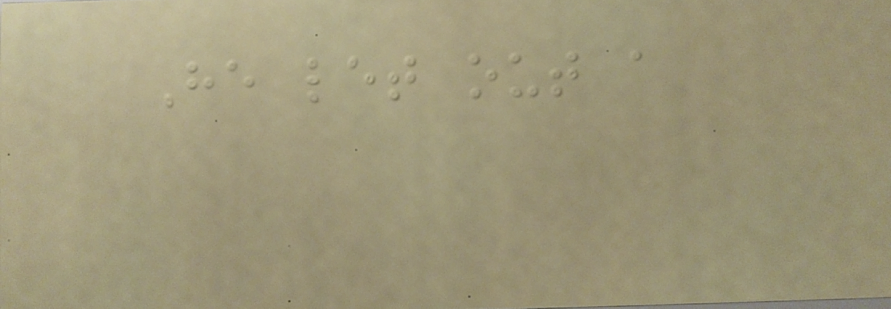He let out a
